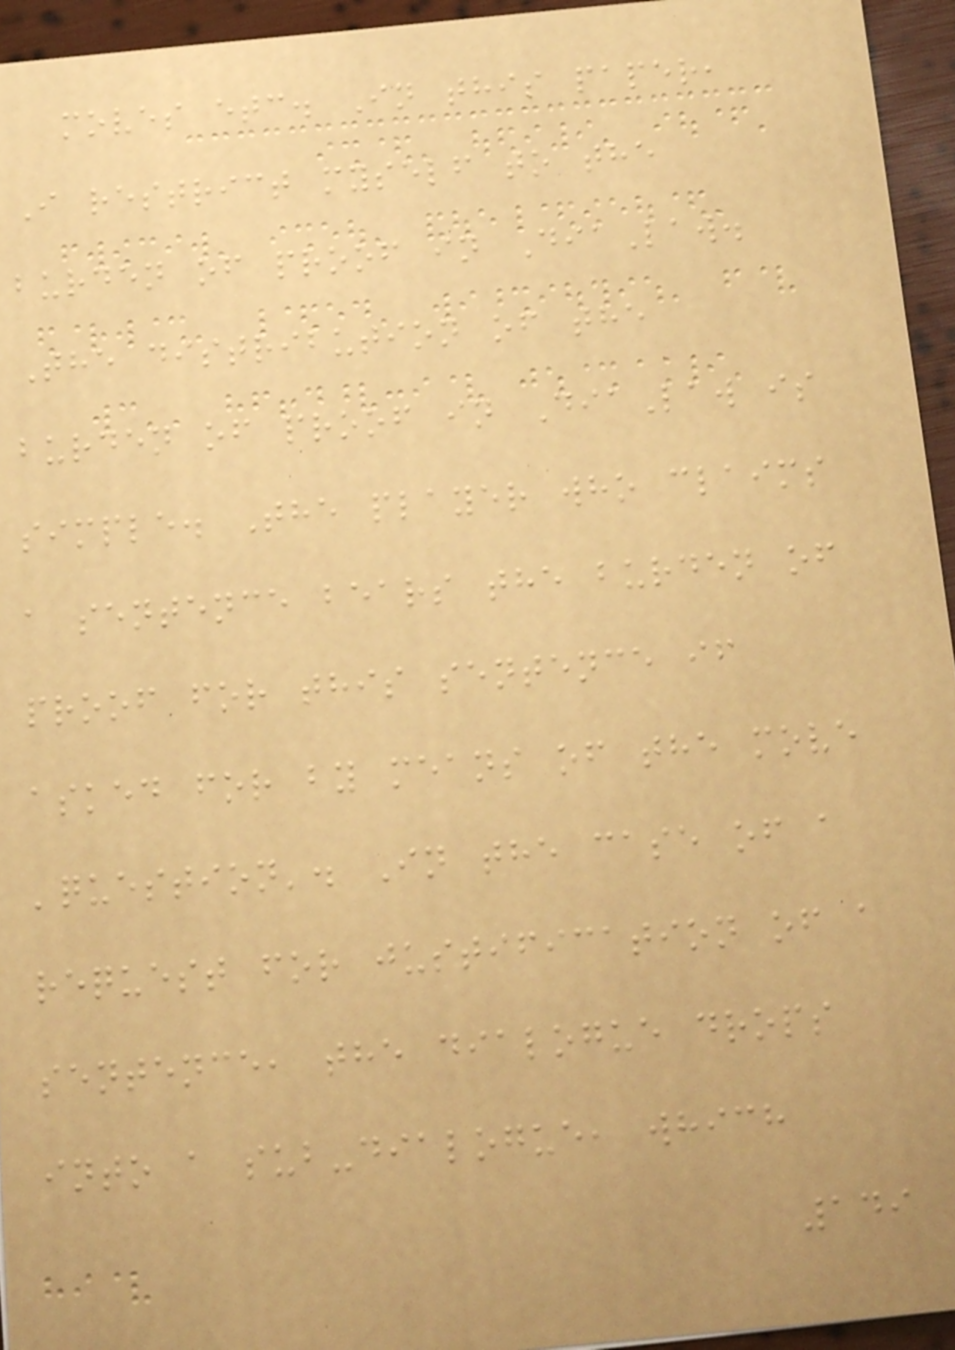moves etc. In this paper,
I restrict myself to the
burden of proof in DiaLaw.
The distribution of the
burden of proof in DiaLaw is
simple. The player who claims
a sentence bears the burden of
proof for this sentence if
asked for by means of the move
'question'. In the case of a
request for justification of a
sentence, the dialogue drops
into a sub-dialogue, which
149
